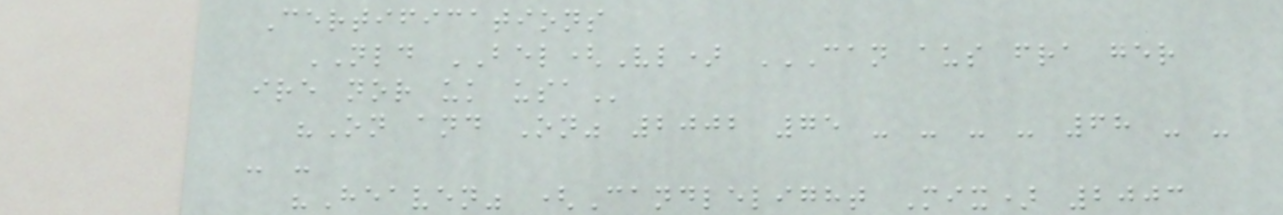Certifications
NLD BEL(Vl) CAN AUS FRA GER
IRE NOR UK USA
"On and On" 2002 75 - - - - 68 - -
- -
"Heaven" (Candlelight Mix) 2003
